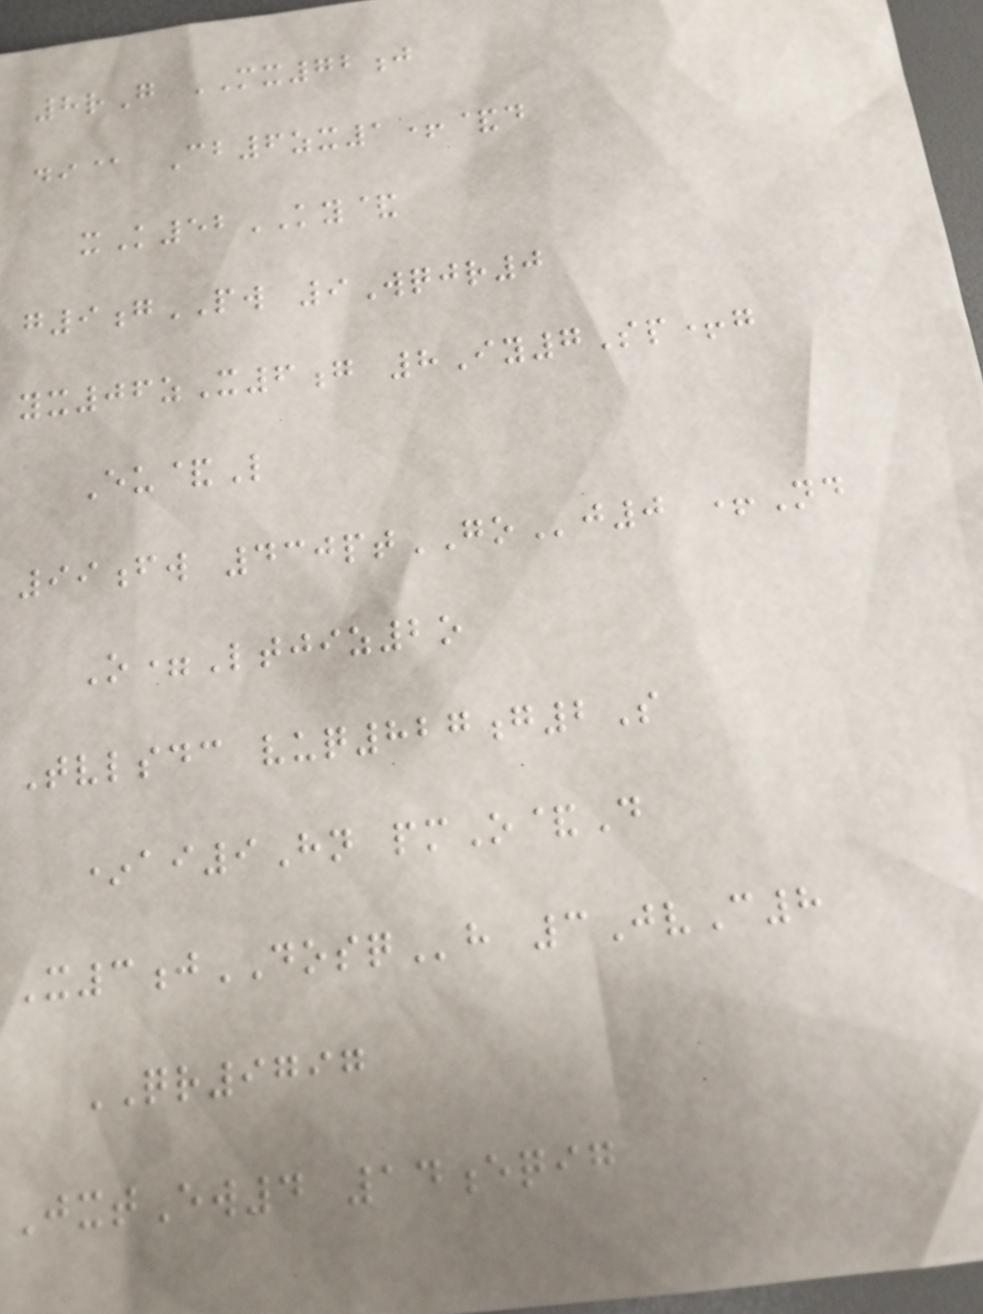8rG MX72j
di@ Cb6zx1+&d
xK52KY&
g9gPW 9Wqjr0
yx06zX6g 8Iy7Sp+g
Eu&L
99fw 430ptGOj0 +Nd
O=Ltjiz2o
Tvlsdc vuq827g2S
*ai9Hn pmO&D
X3jDOSQh 3JvC8
QR9797
JxtEw4 14eqig
